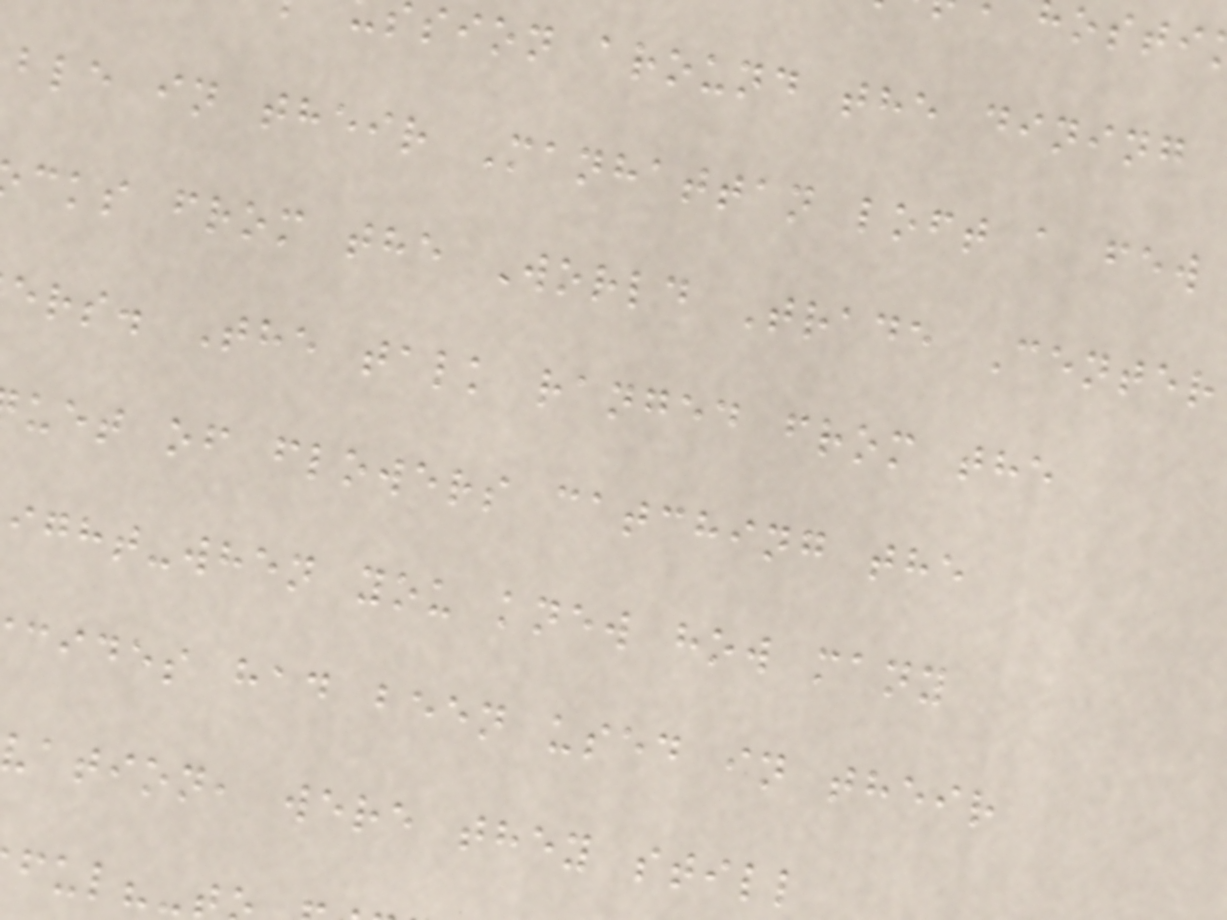sion around the dining
ble in their Manhattan loft a few
cks from the World Trade Center
ers. The talk ranged from the
uet of flowers catching the
ight-when you knew how many
cides had been used in their
vation, were they still
